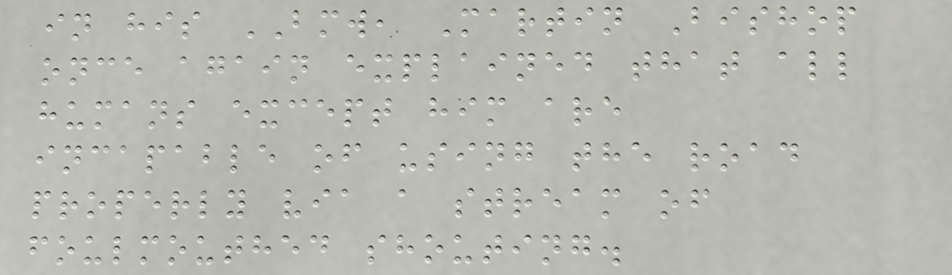in his BMW, Martin Bishop
once again explained that all
humans except him are
incapable of using the road
properly via a stream of
foulmouthed shouting.
